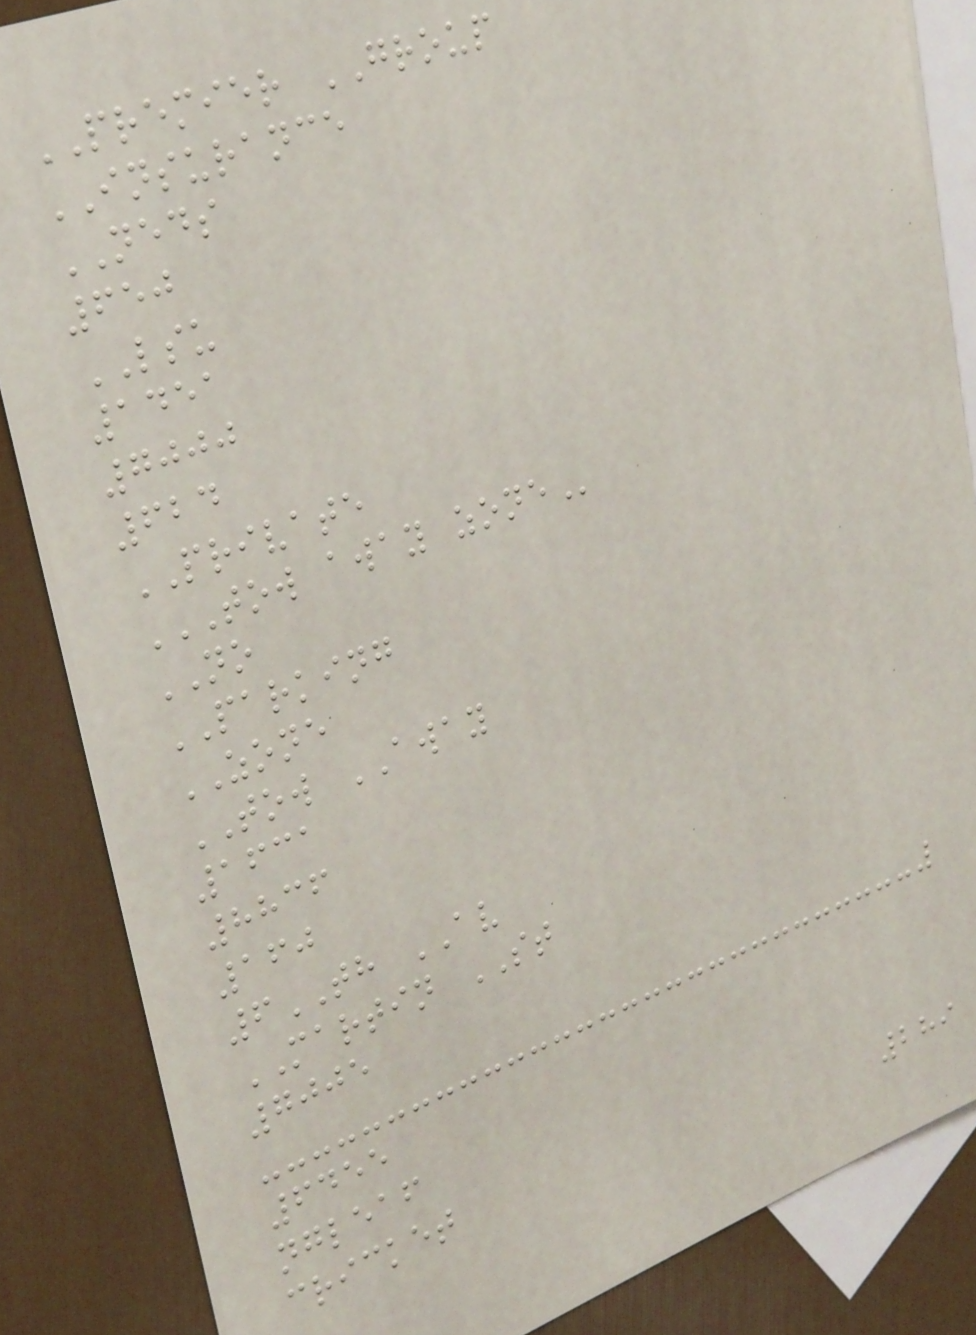PREMIER GROUP
INSURANCE
NEDS
650
LSU
1451
7000
624
PRIVATE
TOW AWAY ZONE
NO
PARKING
ZONE
TOW AWAY
1631
8836
160
6TH AV
MARTIN ST
7005
6455
ngleaf
cricket
289
